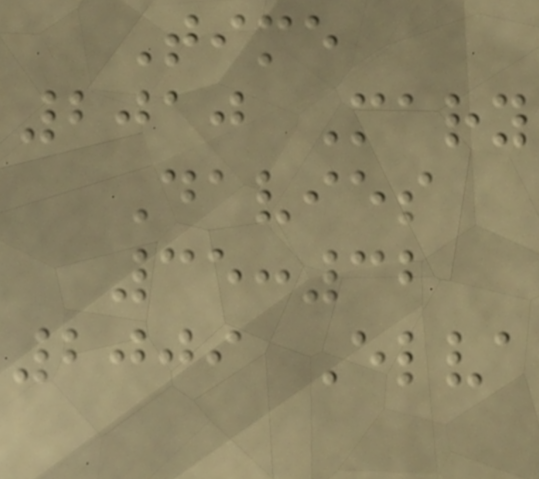Time
2010 Mary
Davies
35:32
2009 Elva
